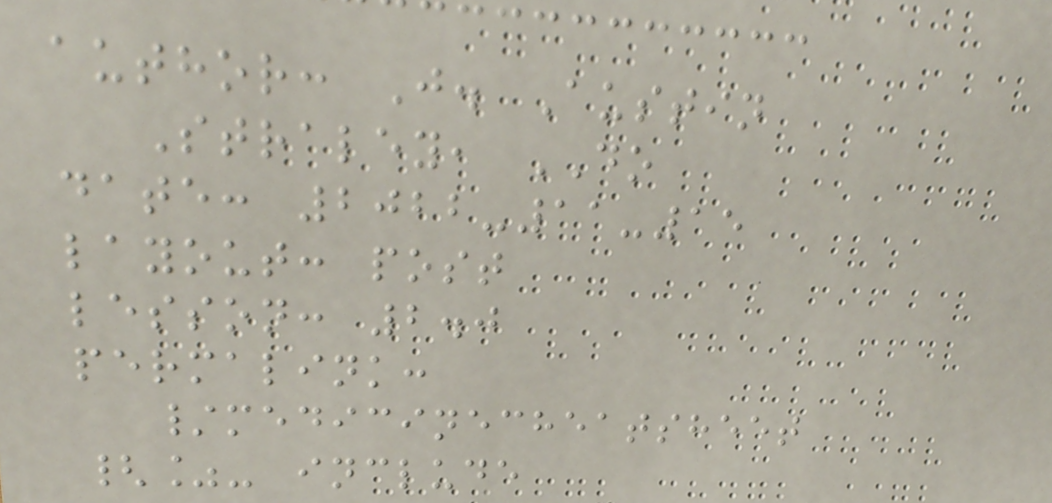author: J. Austin
Straley, DO
date: 2022-11-15
layout: post
lesson: 2.0
permalink:
/medicinecheatsheet
{%- include
